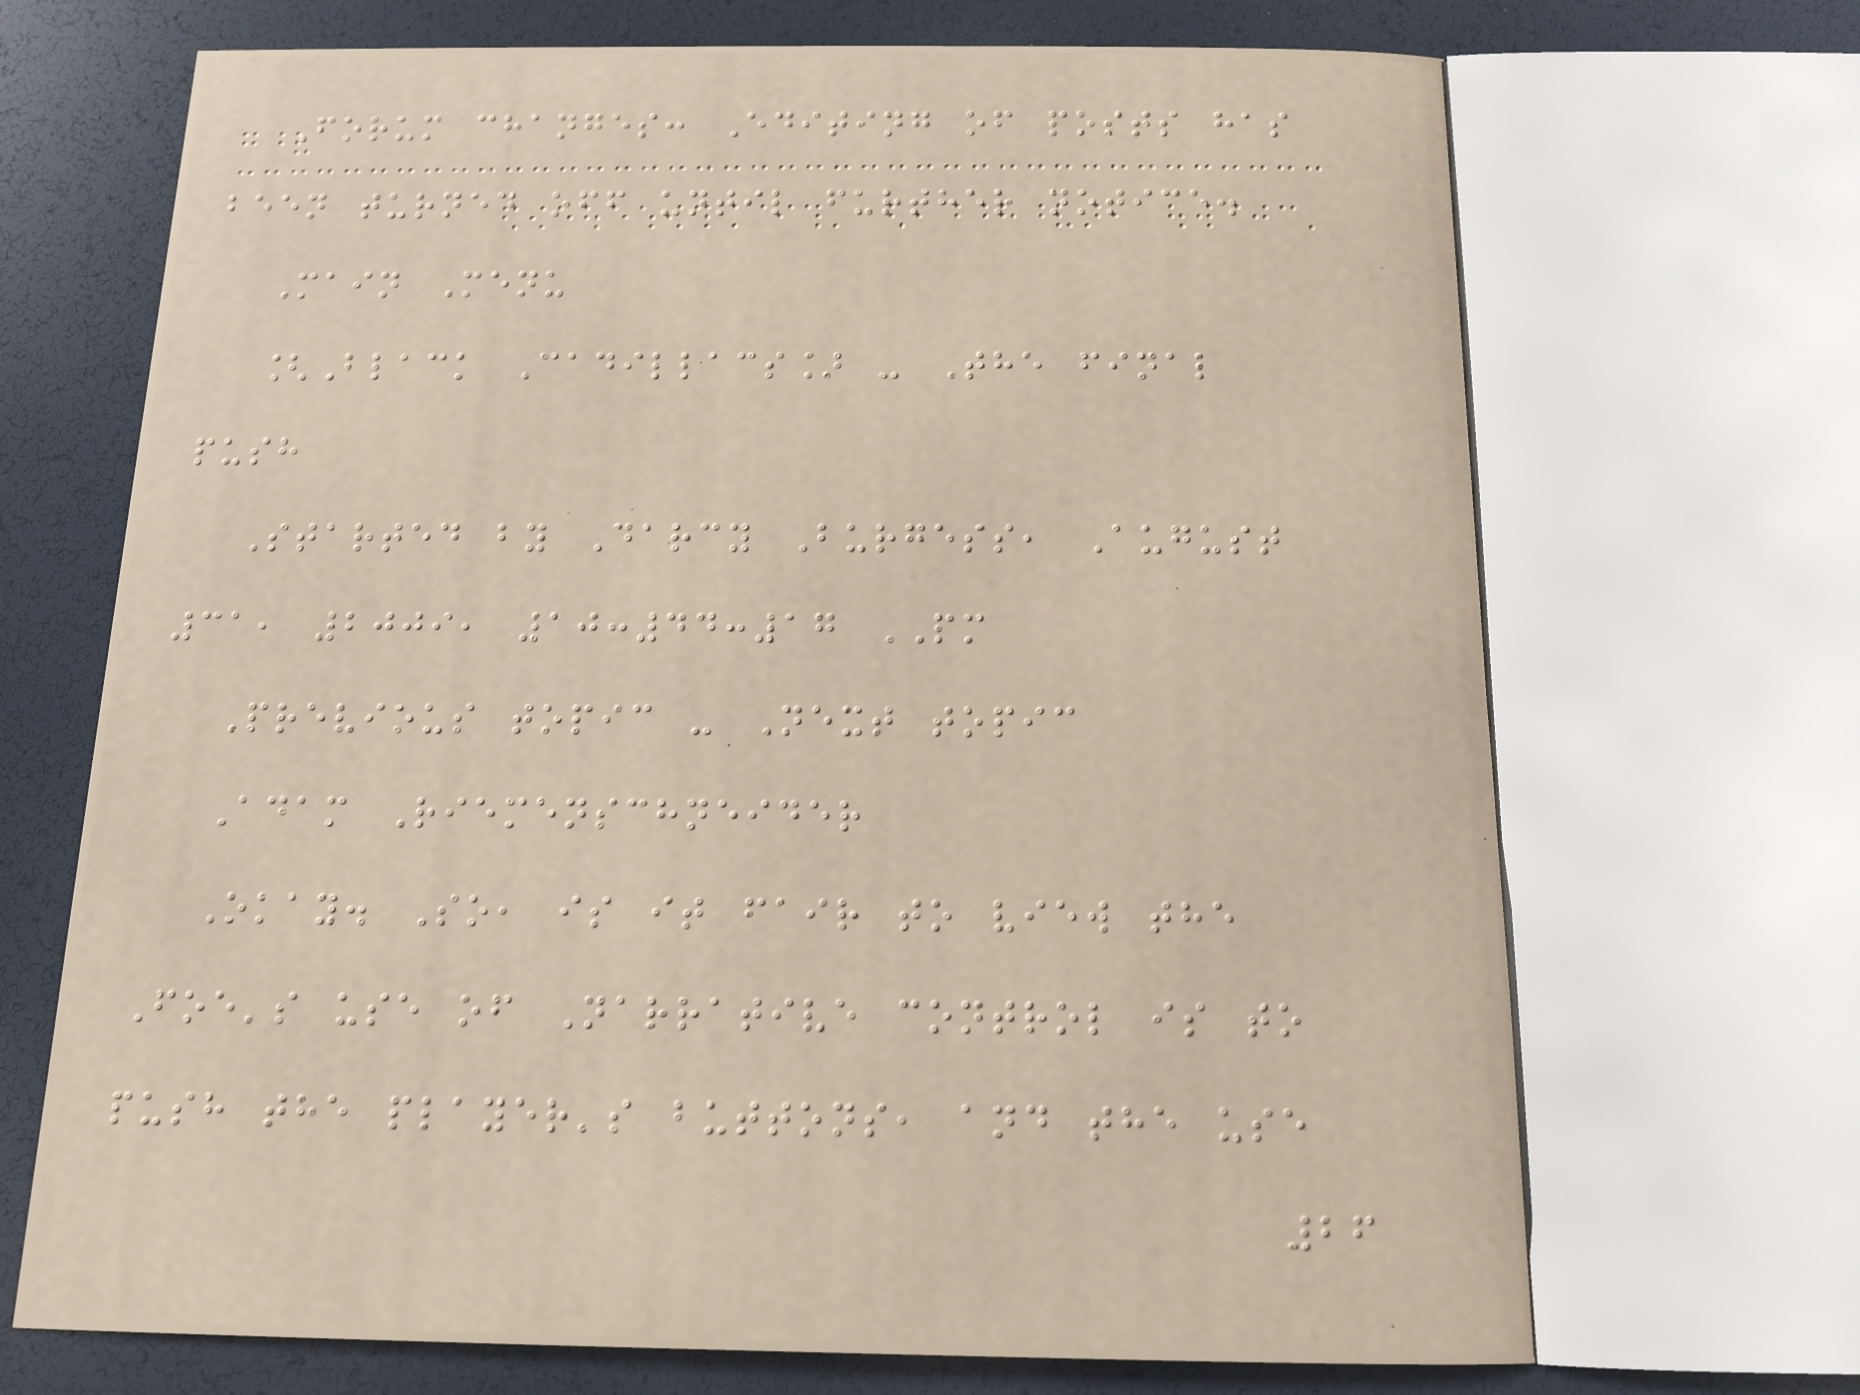Forum changes: Editing of posts has
been turned off until further notice.
Main Menu
[Black Cadillacs] - The final
push
Started by Darcy Burgess, August
31, 2009, 10:44:17 PM
Previous topic - Next topic
Adam Riemenschneider
Okay. So, is it fair to view the
Foe's use of Narrative control is to
push the player's buttons, and the use
26
